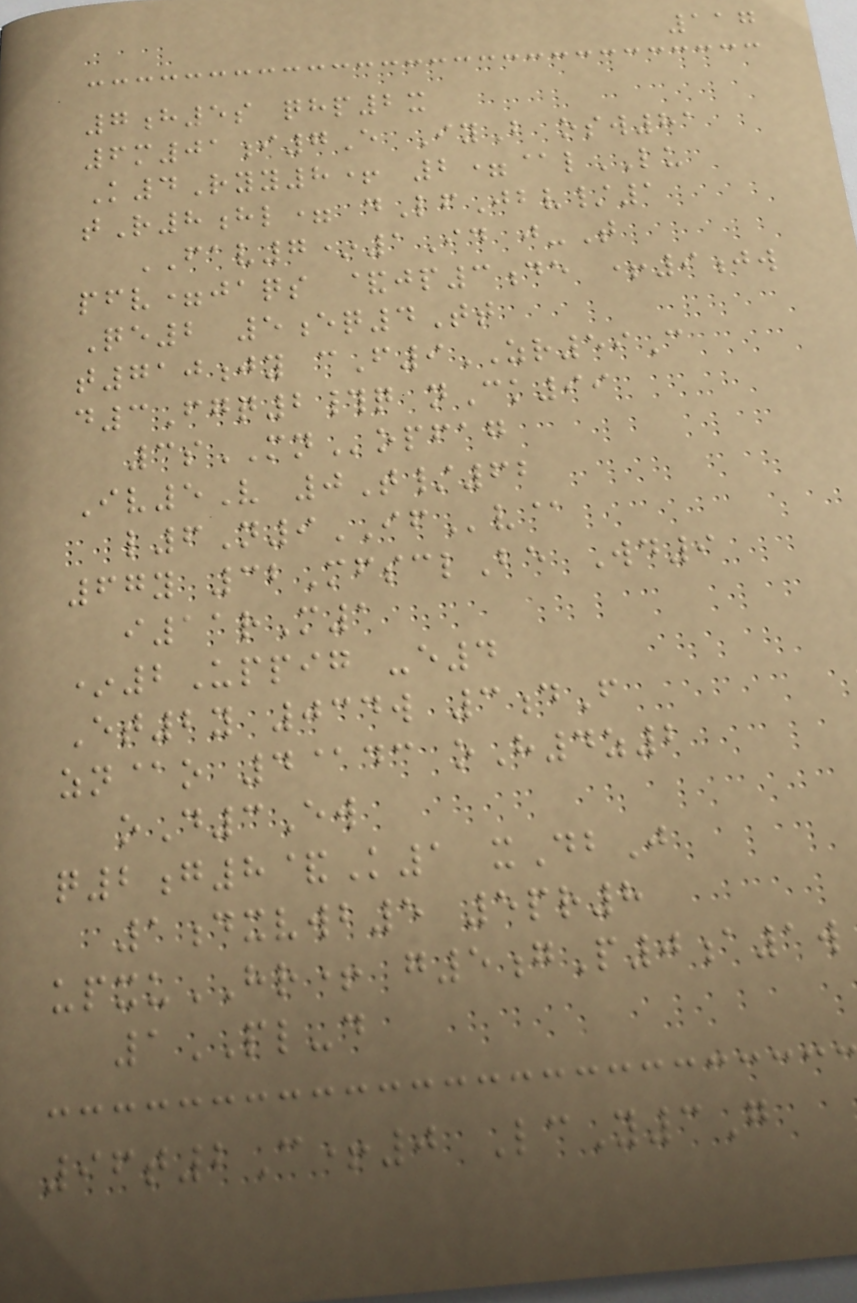117
7h5s qhp2x
6m01i7E IyB osw81
K4Ryy8+ 2=@lLU
tR8hl= dLfJbv/1
FAV7*1Id j-T
pfv=jaqs &jp3de +9jw
Qe2 5eq4Tt
t710jy cF9ZR59C
d3Fgq2#q nCk99
3sMNopfag
Iv5V 0T/62
l6N9IFv@
67y 32MfsclBe Wd9
i11rM1
*2Uppig -e4
Et2y 034w 3dF
zn@o 4@dc oH4z2
oD3Ew
q2g8&K1 xDbJ
1dxvwb5 5pr8
upxuHR+ g5gP0a1w
1PL-d
96t2C+0 LcY3G
